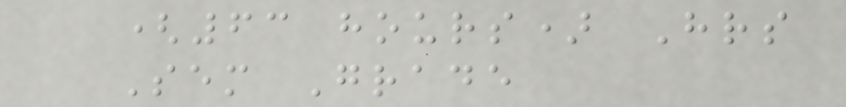(63 hours) Hrs
Sem Grade
